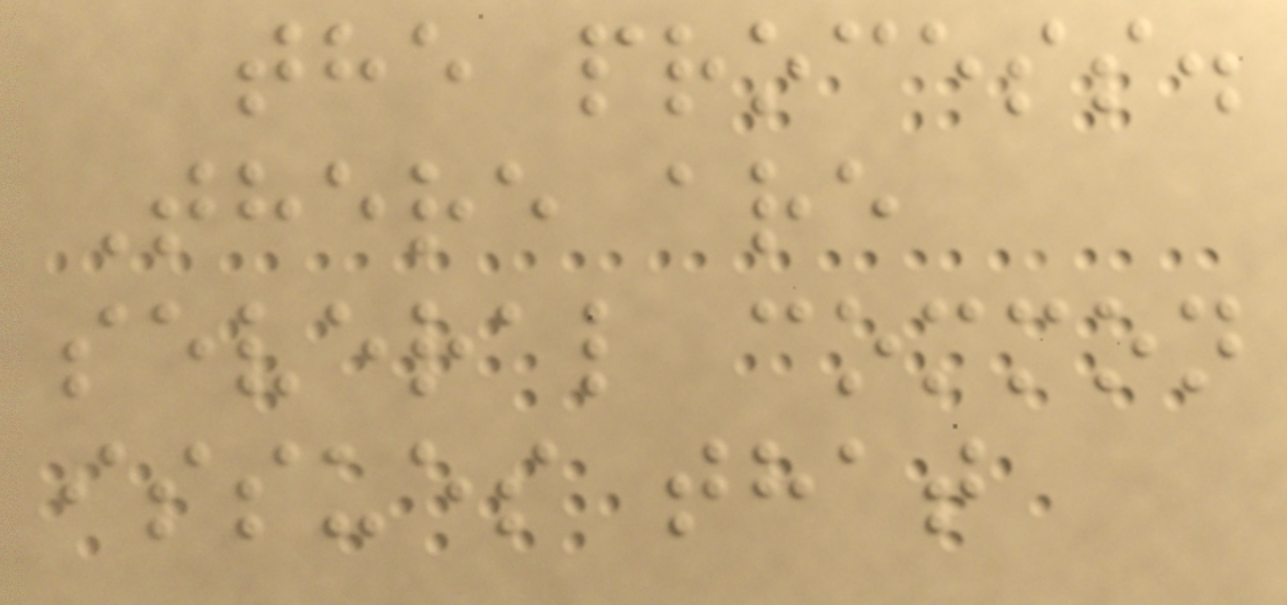the process.
There are
several common
issues that
